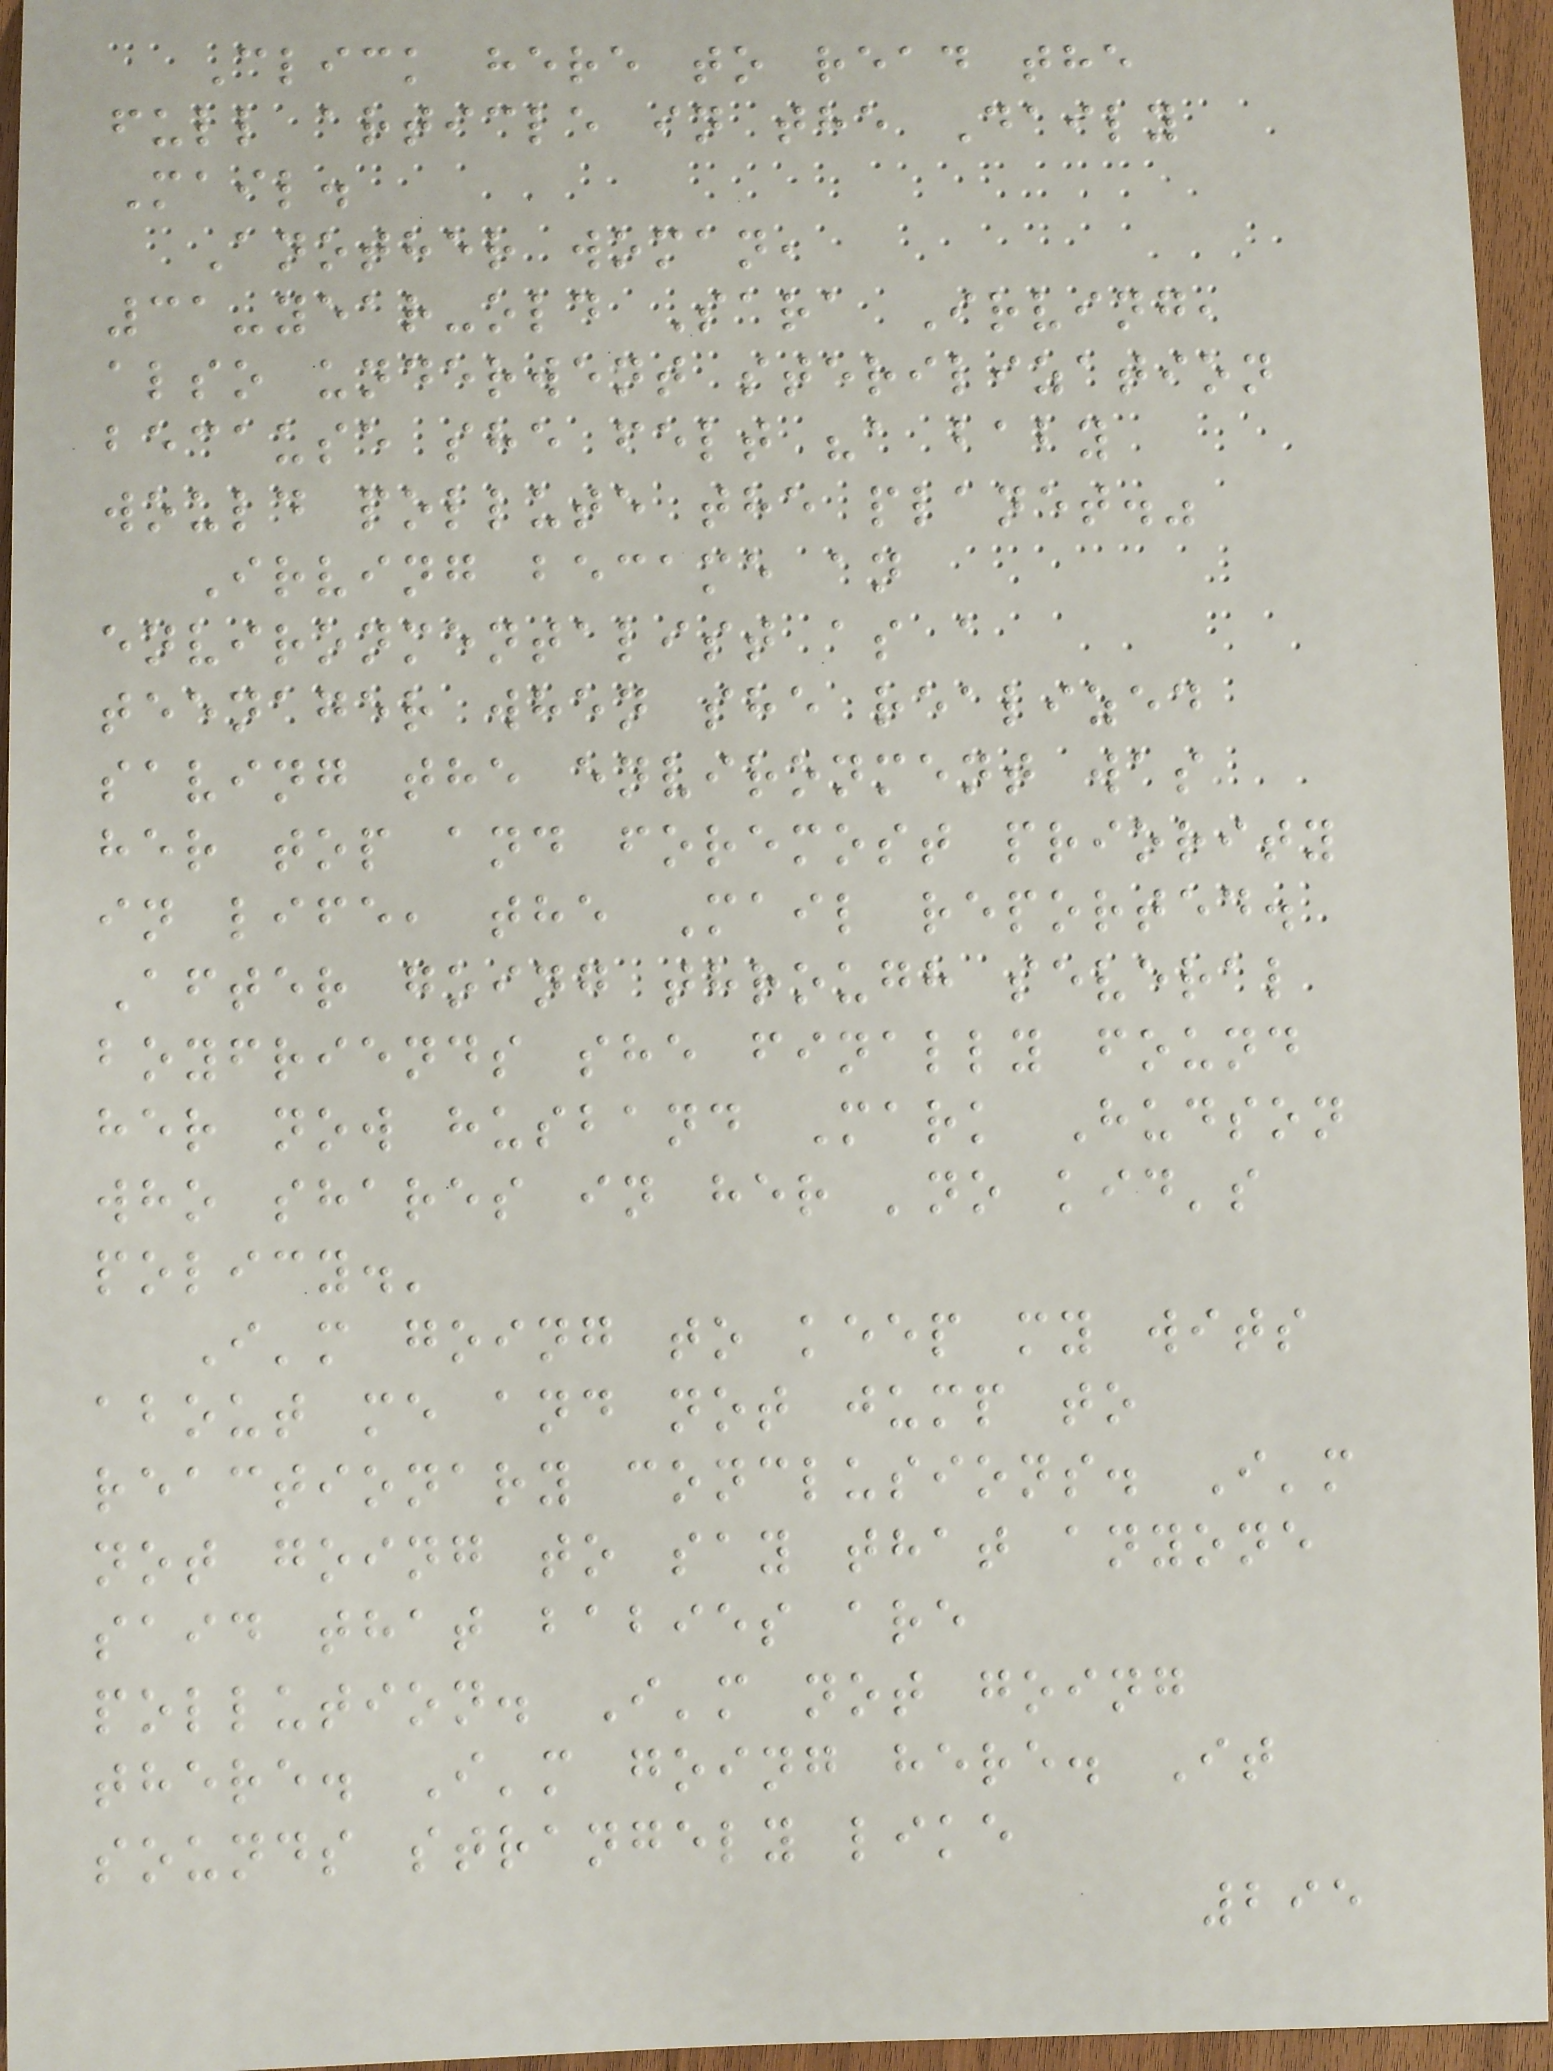Click here to read the
full article in the Daily
Mail.
Another woman,
31-year-old Sara Irving,
also underwent sterilization
because she felt "a baby
would pollute the planet."
Irving became an
environmentalist as a
teenager when she realized
saving the environment was
her top and foremost priority
in life, the Mail reported.
After going through several
boyfriends she finally found
her now husband Mark Hudson
who shares in her 'no kid's
policy.'
I'm going to keep my wits
about me and not jump to
reactionary conclusions. I'm
not going to say that anyone
said that babies are
pollution. I'm not going
there. I'm going here. It
sounds strangely like
295
